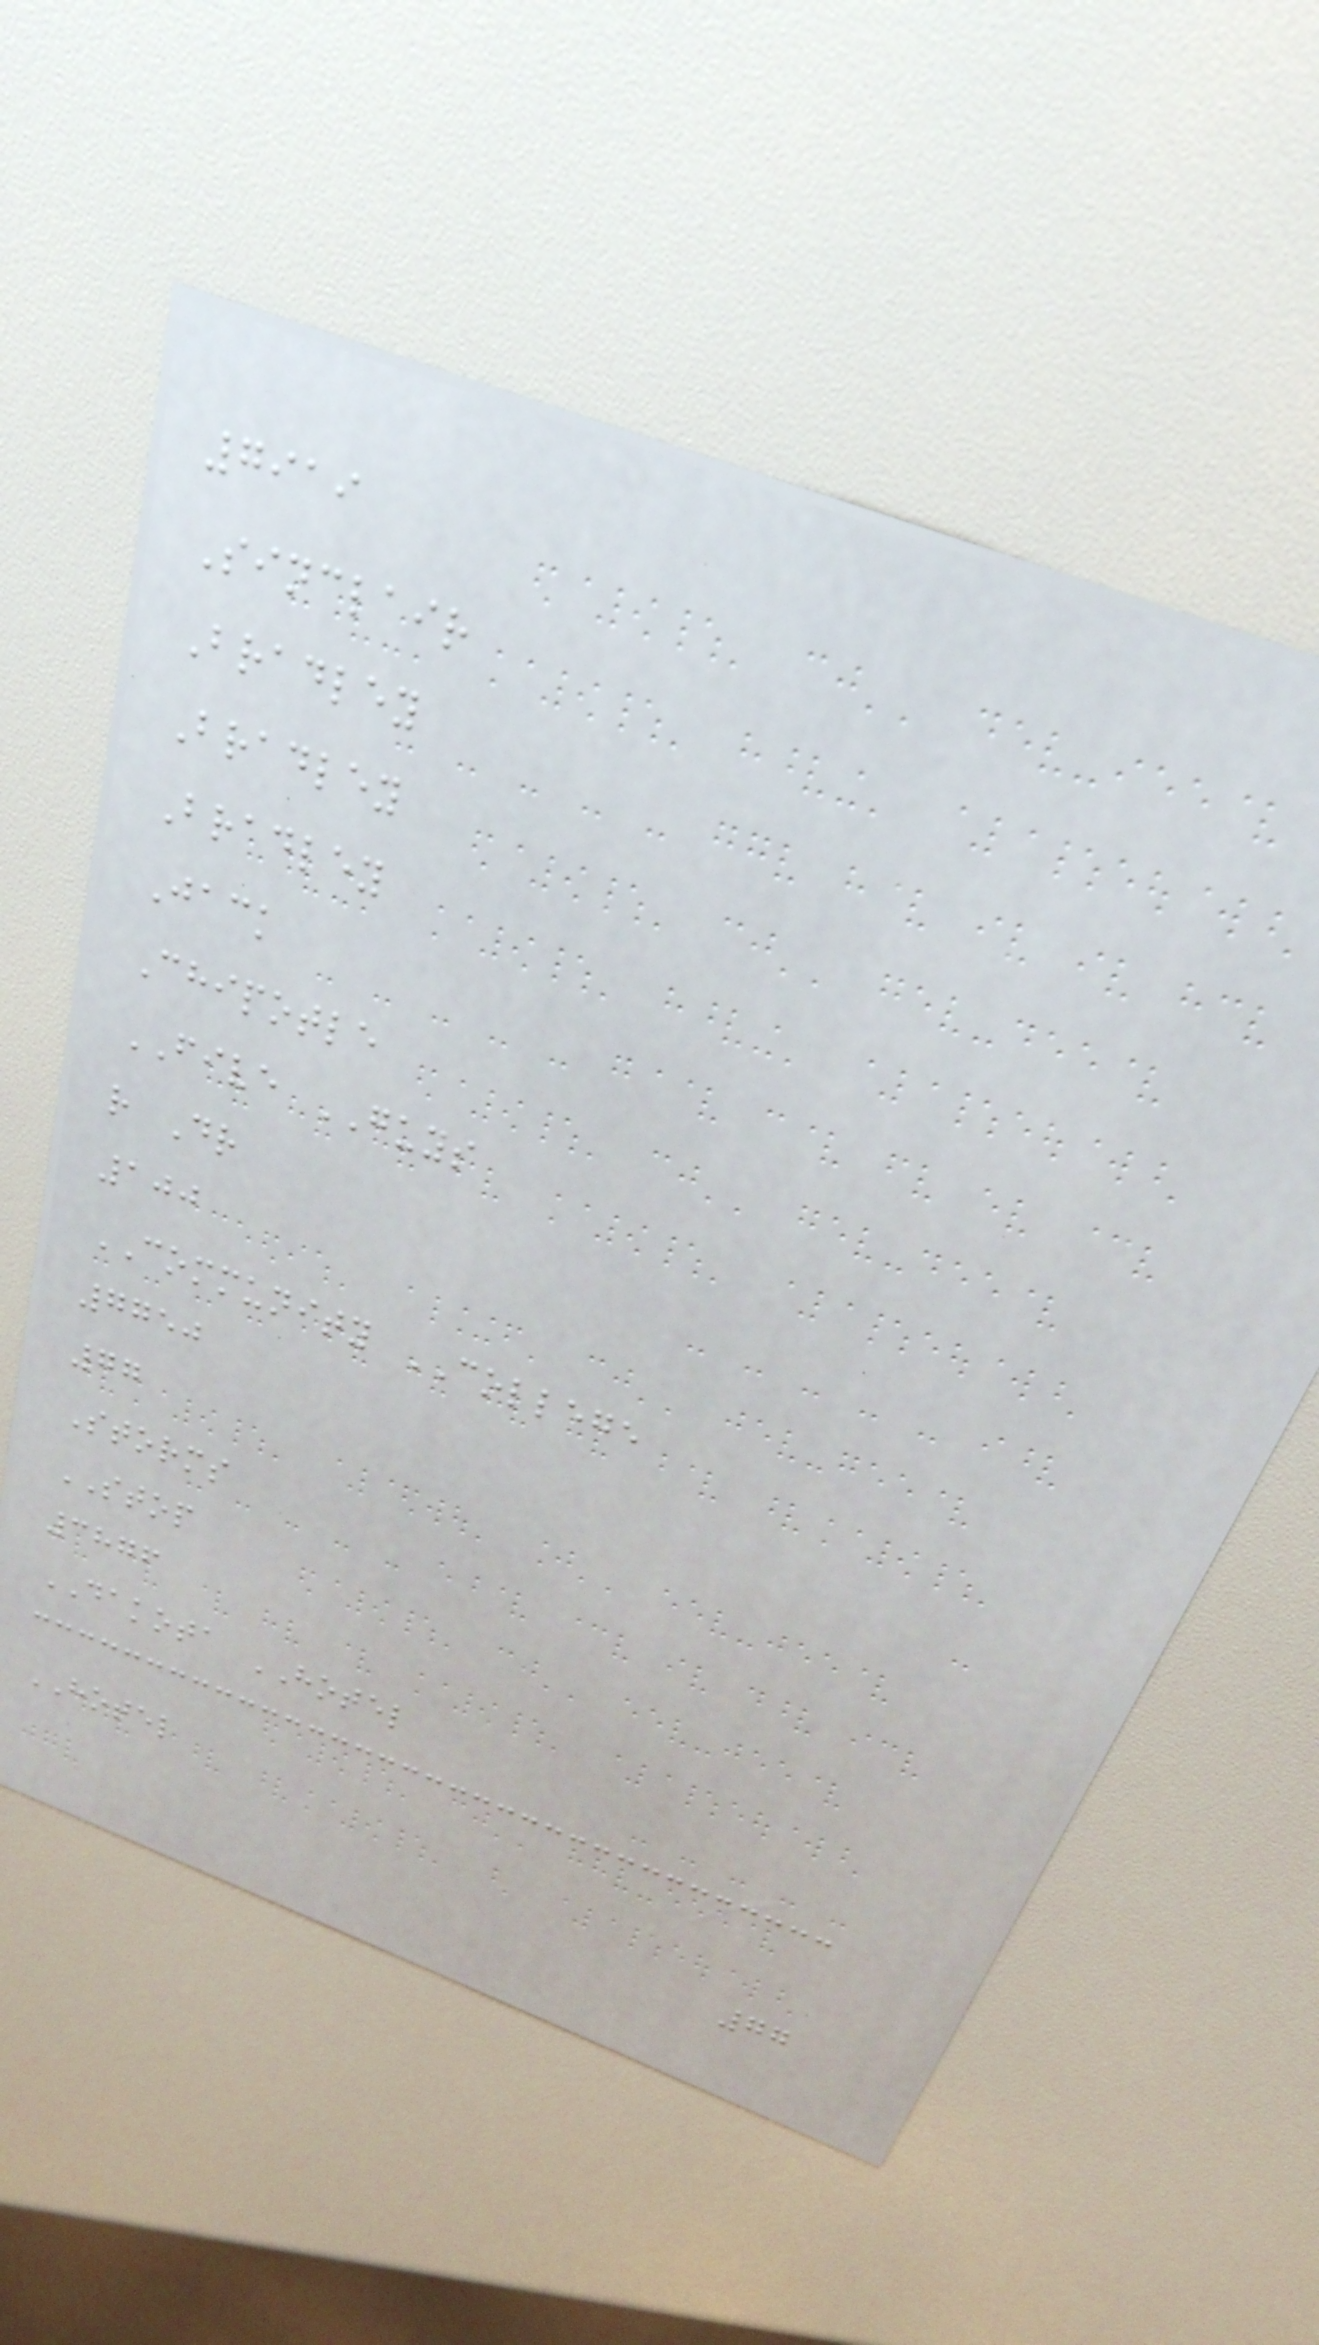7919
Sinclair
Bradley
Bradley
Bradley
Jack
Chipotle
FIVE GUYS
r Dr
100
COMMUNITY COLLEGE
7750
77
Storms
STOP
3876
DAKOTA HOTEL
HOTEL
77
